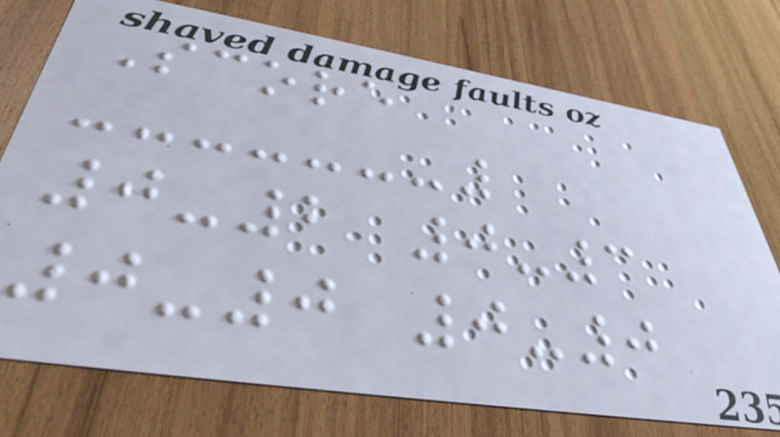Score
0-2 0-3
0-0 0-0
